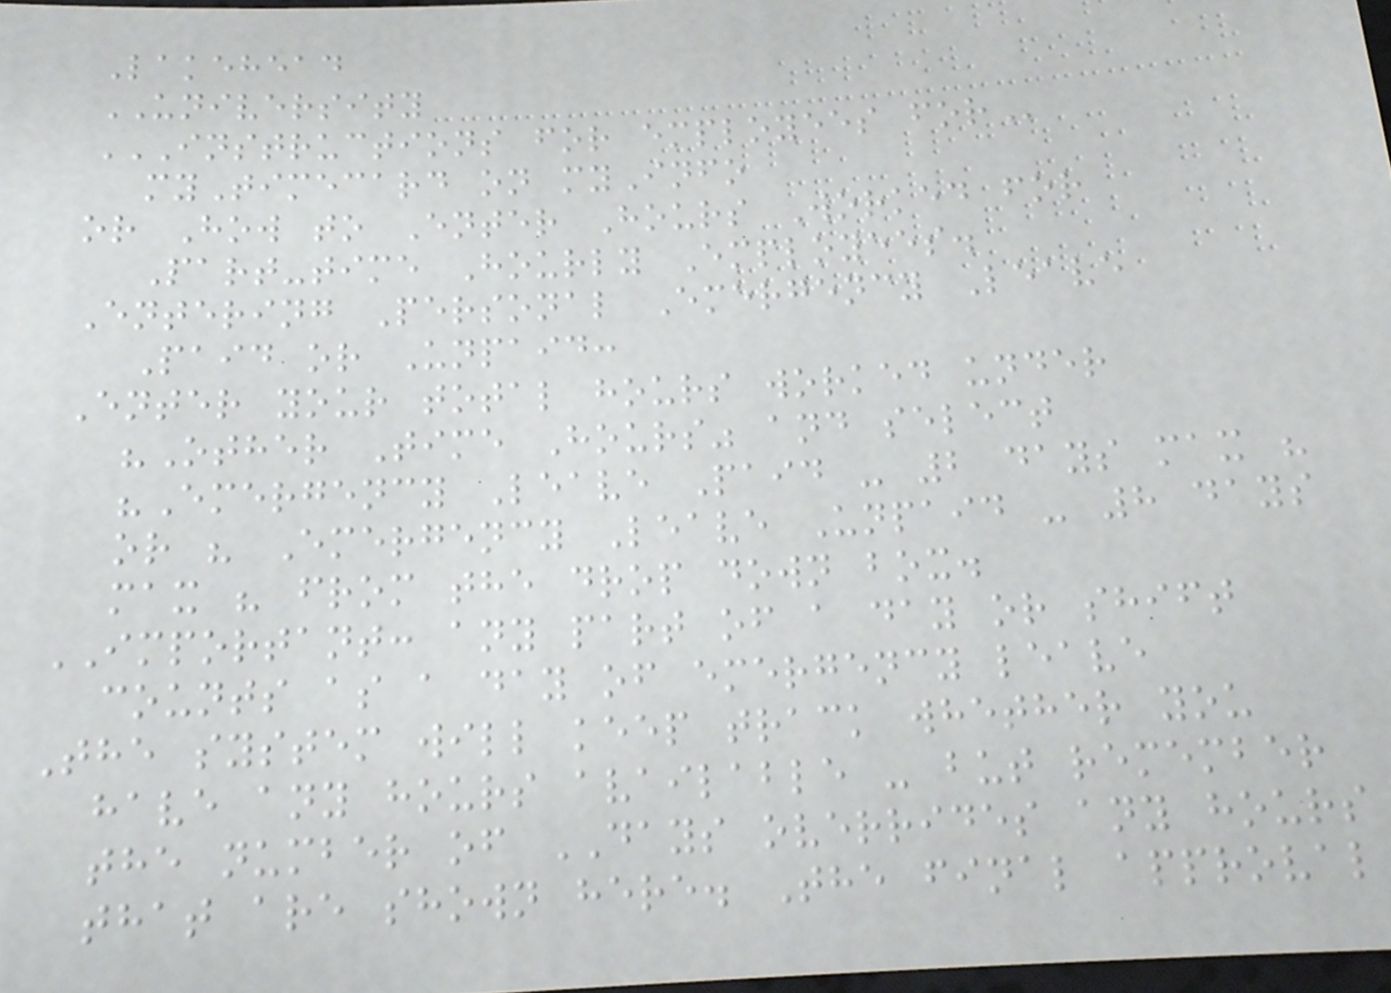Lakehead
UNIVERSITY
INSTRUCTIONS FOR EMPLOYEES FOR
myTimecard on myInfo
or How to Enter Hours Worked for
Part-time Hourly Employees.
Entering Personal Emergency Leave
Paid or Unpaid:
Enter your total hours worked under
"Other Time Hours" and select
"Emergency Leave Paid - 2 days max "
or " Emergency Leave Unpaid - 8 days
max " from the drop down box.
IMPORTANT: any part of a day or shift
counts as a day of emergency leave
The system will keep track whether you
have any hours available - but remember
the number of DAYS overrides any hours
that are shown here. The final approval
